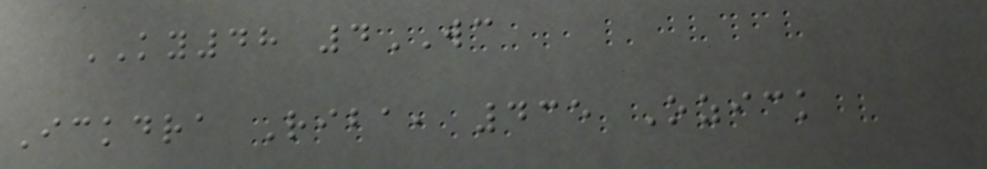KY48 4WC
Ickdra Riba, 435 Ozick
